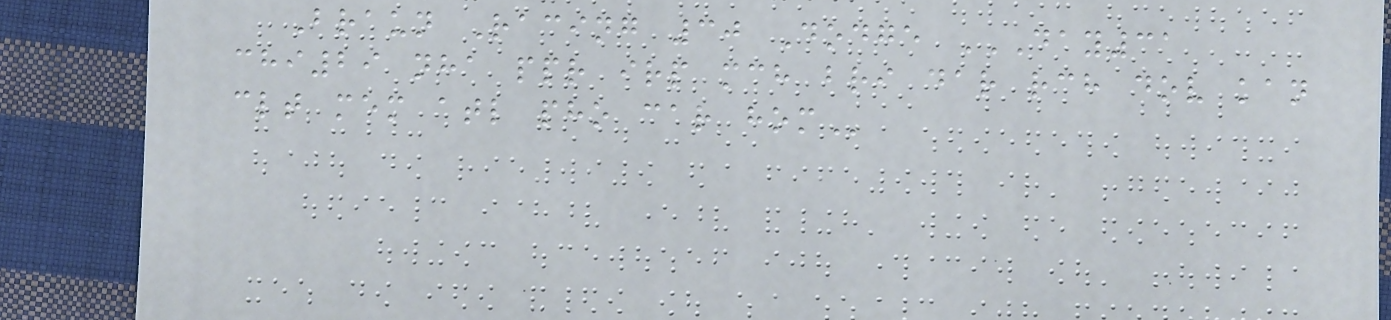Braun Racing 30 Dodge DAY31
CHI29 NHA PPR IRP MCH BRI DAR RCH DOV KAN
CLT MEM ATL PHO CAR HOM
